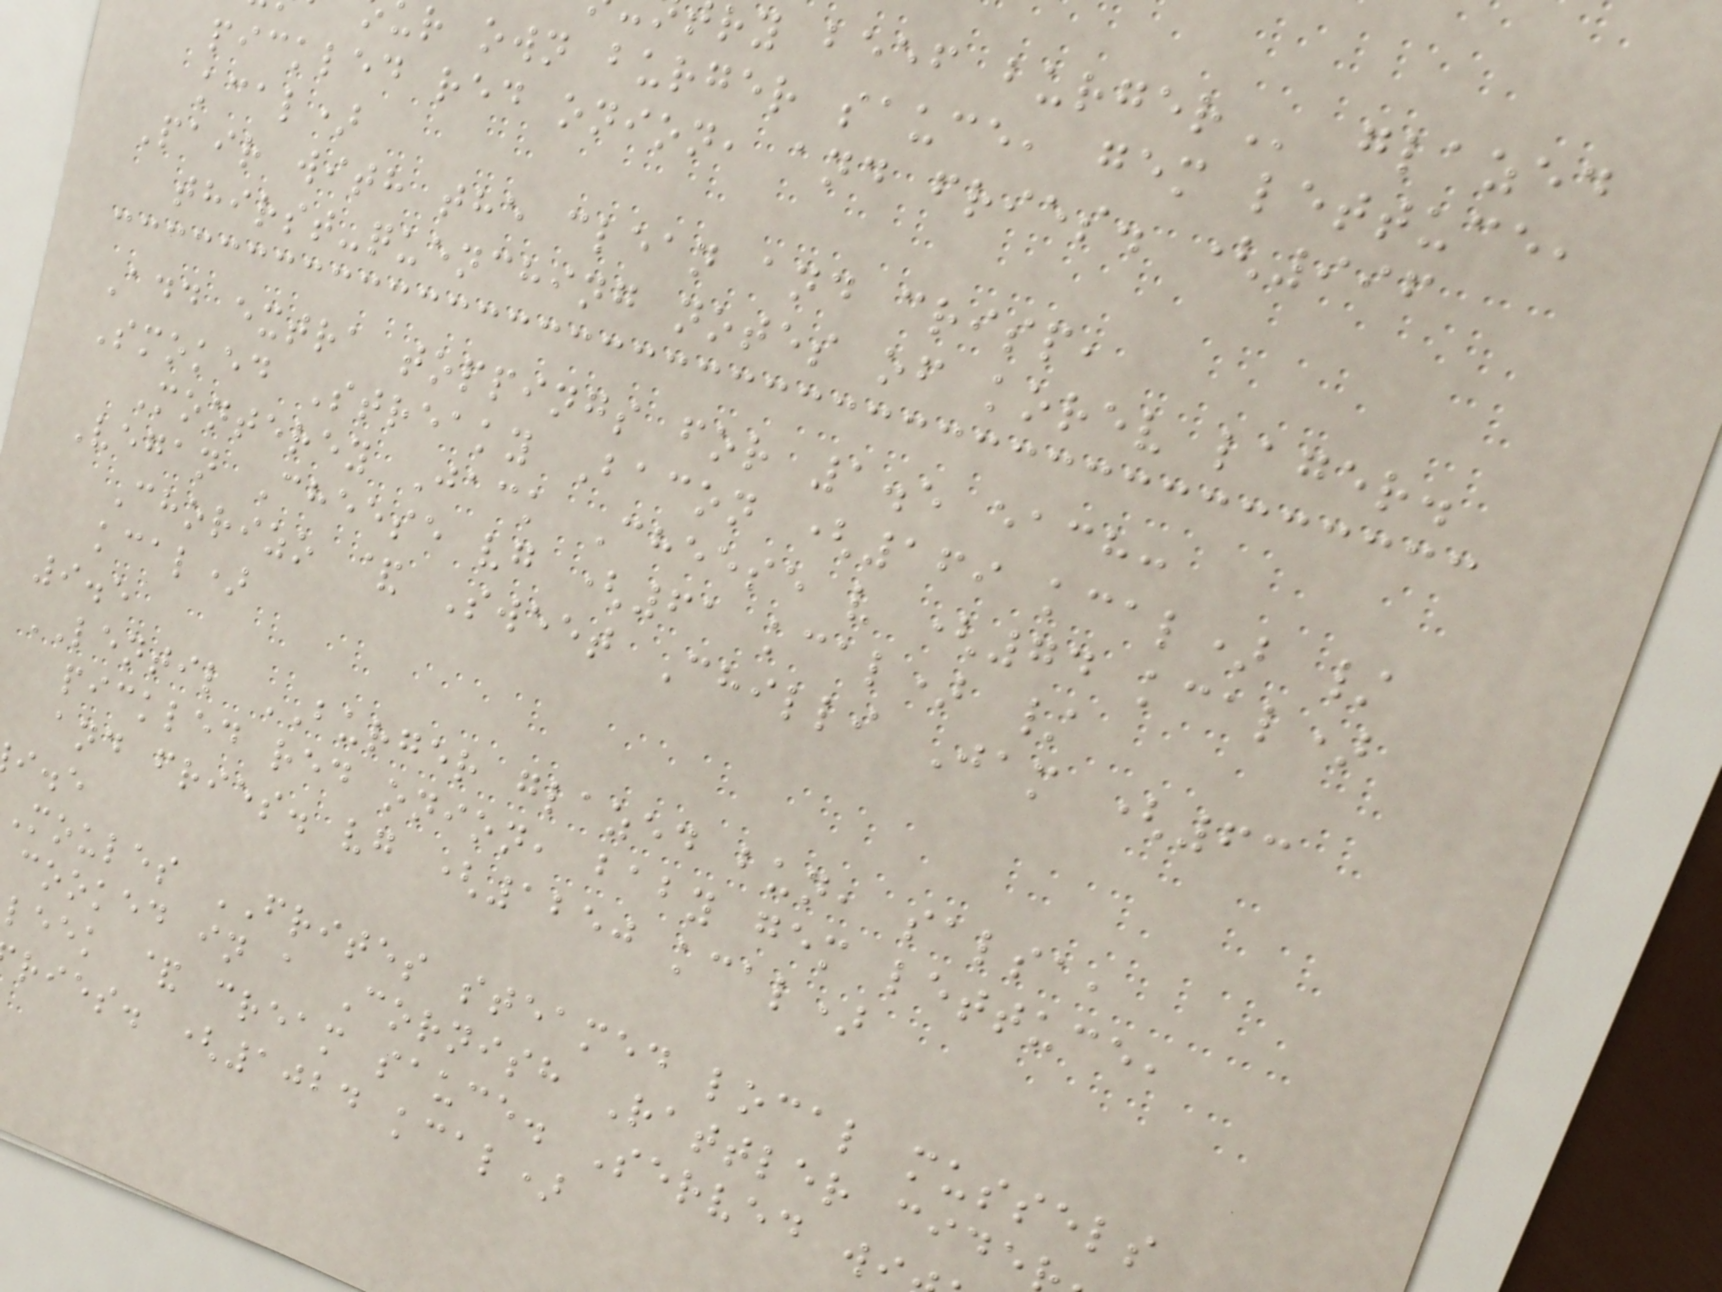r own burger sauce, gem lettuce,
pickled red onion, and fries. (996
kcal)
Pair with the clean and crisp,
thirst-quenching notes of korev lager.
Add extra toppings for 1.5 each:
Smoked Streaky Bacon (169 kcal) /
Monterey Jack Cheese v (74 kcal)
Vegan Cheese vg (61 kcal) /
Chorizo & Sweet Chilli Jam (63
kcal)
9.5
LENTIL BURGER glazed bun, salsa,
pickled red onion, baby gem lettuce,
and fries. vg (1250 kcal)
moules FRITES steamed local mussels
cooked in a Cornish Rattler cide
leek & cream sauce. Served w
ries. (1024 kcal)
